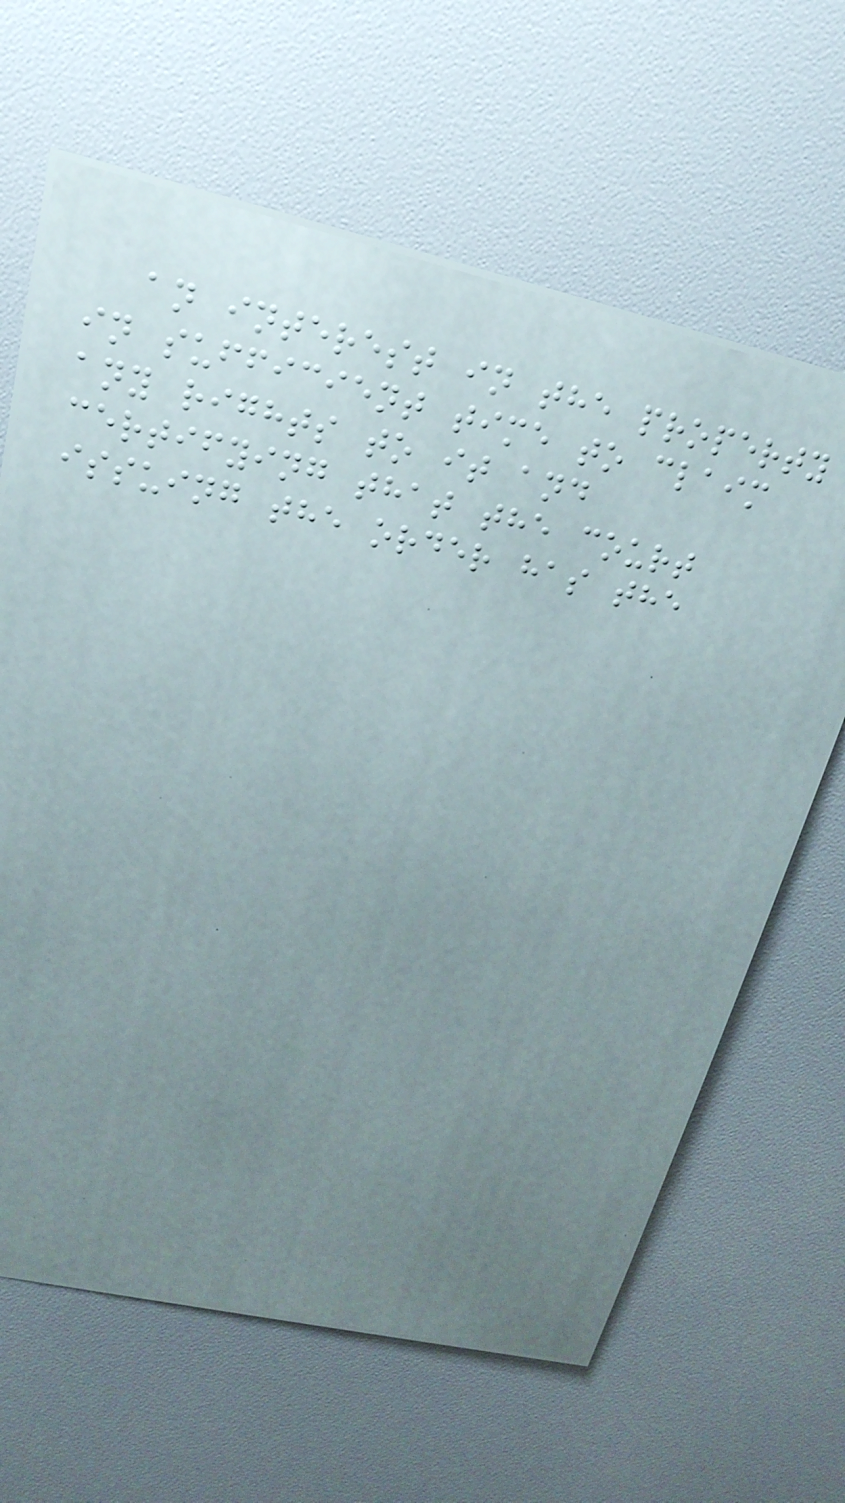an interest in the property
in sufficient time to claim
any rights to it and
certifying that the court
issuing the order has the
